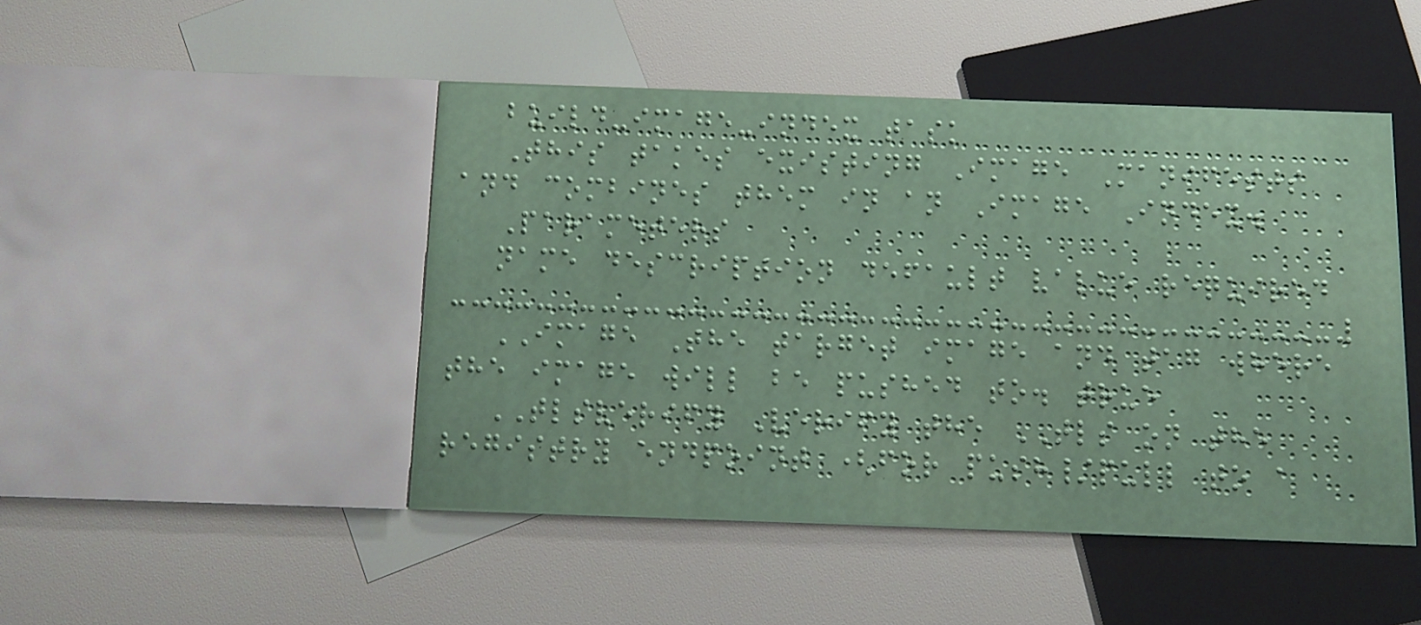build-image-index task
This takes existing Image Manifests
and combines them in an Image Index.
Parameters
name description default value required
IMAGE The target image and tag where
the image will be pushed to. true
TLSVERIFY Verify the TLS on the
registry endpoint (for push/pull to a
